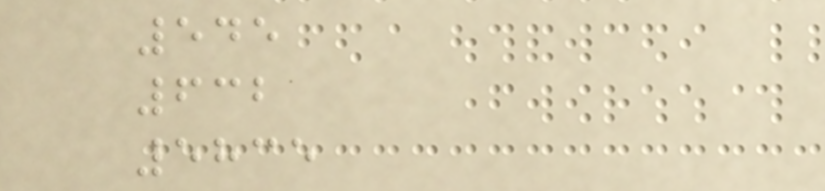545
632
5835
